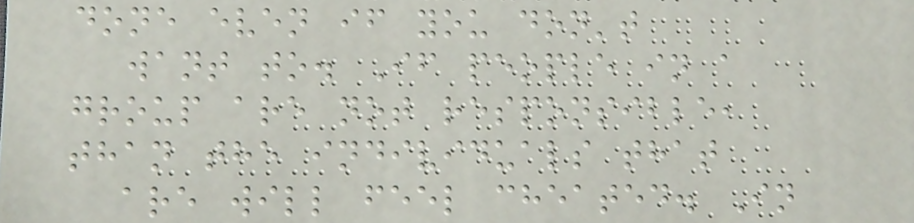done even if you don't
want to. If people in a
group are not responsible,
than the individuals that
are will feel cheated. In
